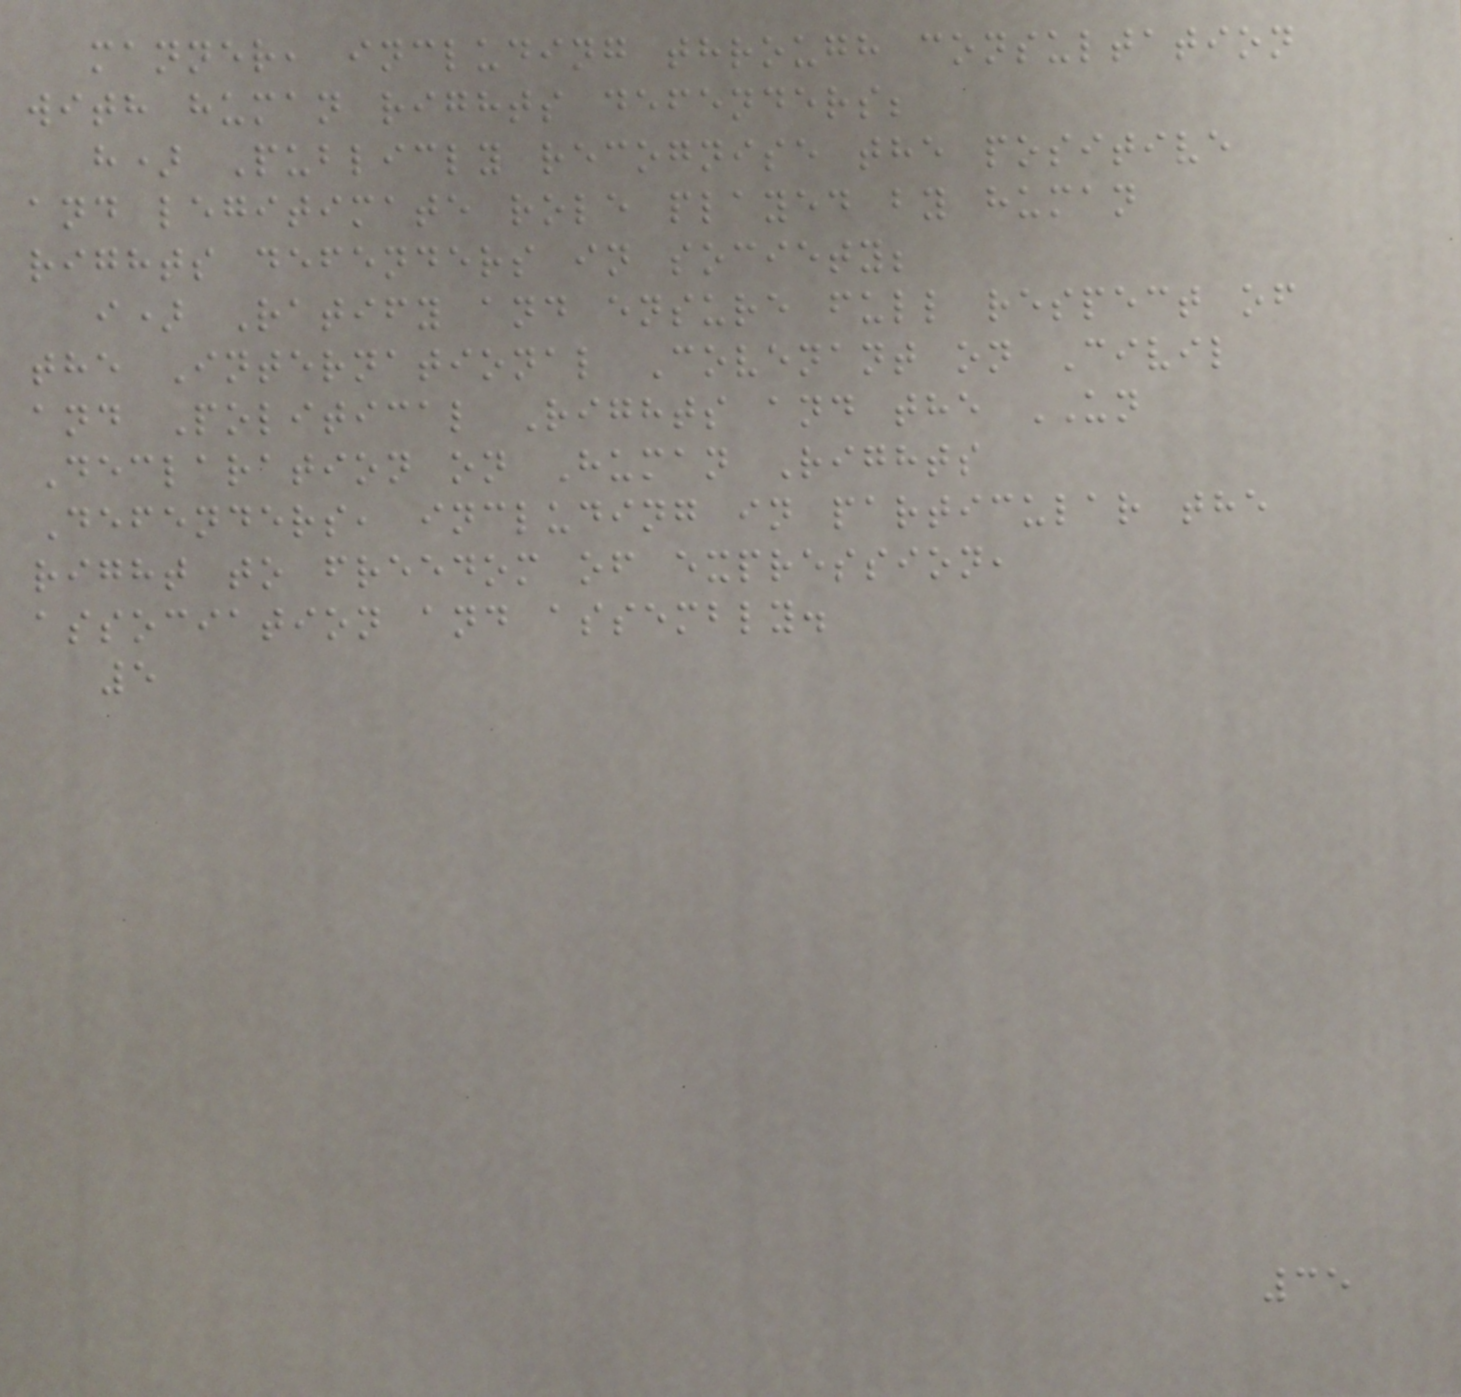manner, including through consultation
with human rights defenders;
h) Publicly recognise the positive
and legitimate role played by human
rights defenders in society;
i) Ratify and ensure full respect of
the International Covenant on Civil
and Political Rights and the UN
Declaration on Human Rights
Defenders, including in particular the
right to freedom of expression,
association and assembly.
5
35
